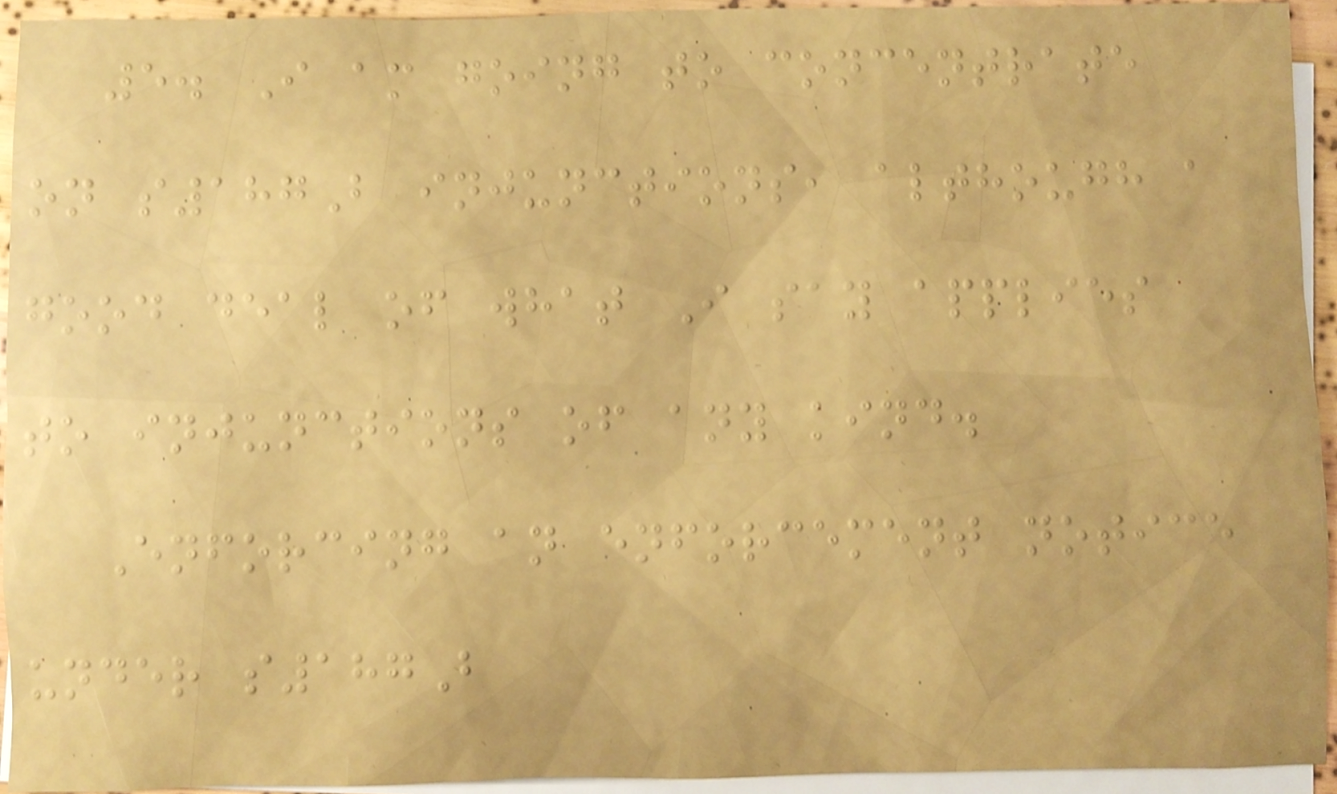5. I am going to concentrate
on s187B injunctions, although a
good deal of what I say applies
to injunctions of any kind.
Enforcing an enforcement notice
under s187B
